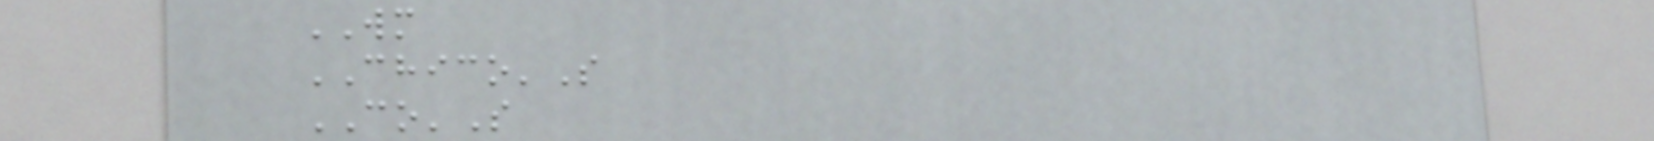WM
CHICO'S
CO'S
